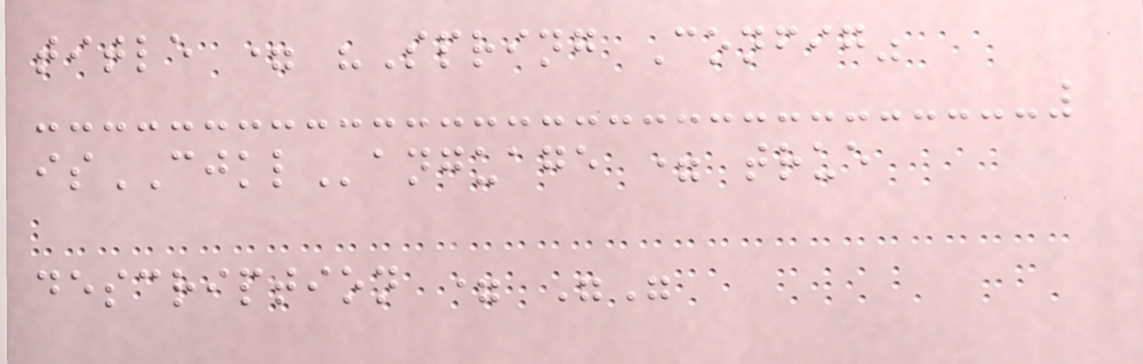title = "Spring Config"
isCJKLanguage = true
description = ""
